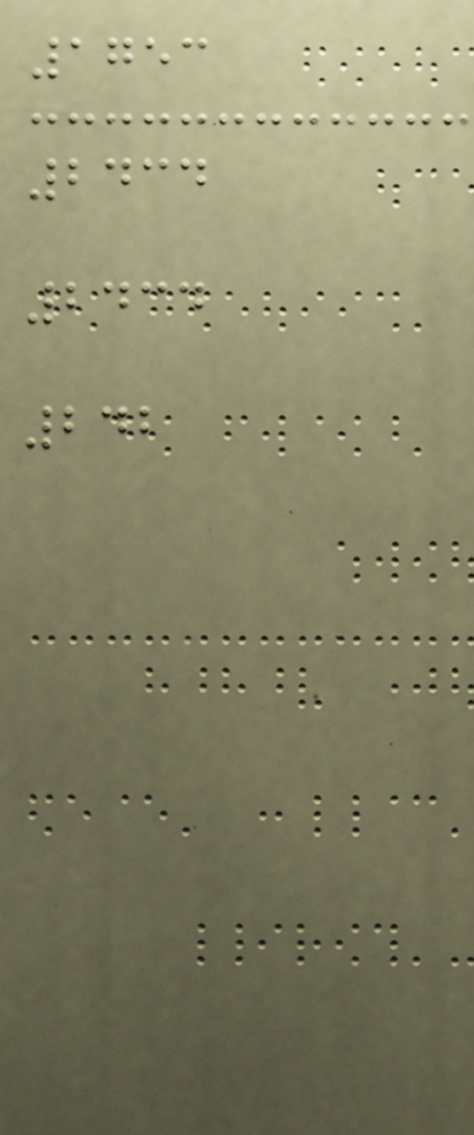1753
2434
2434
242
